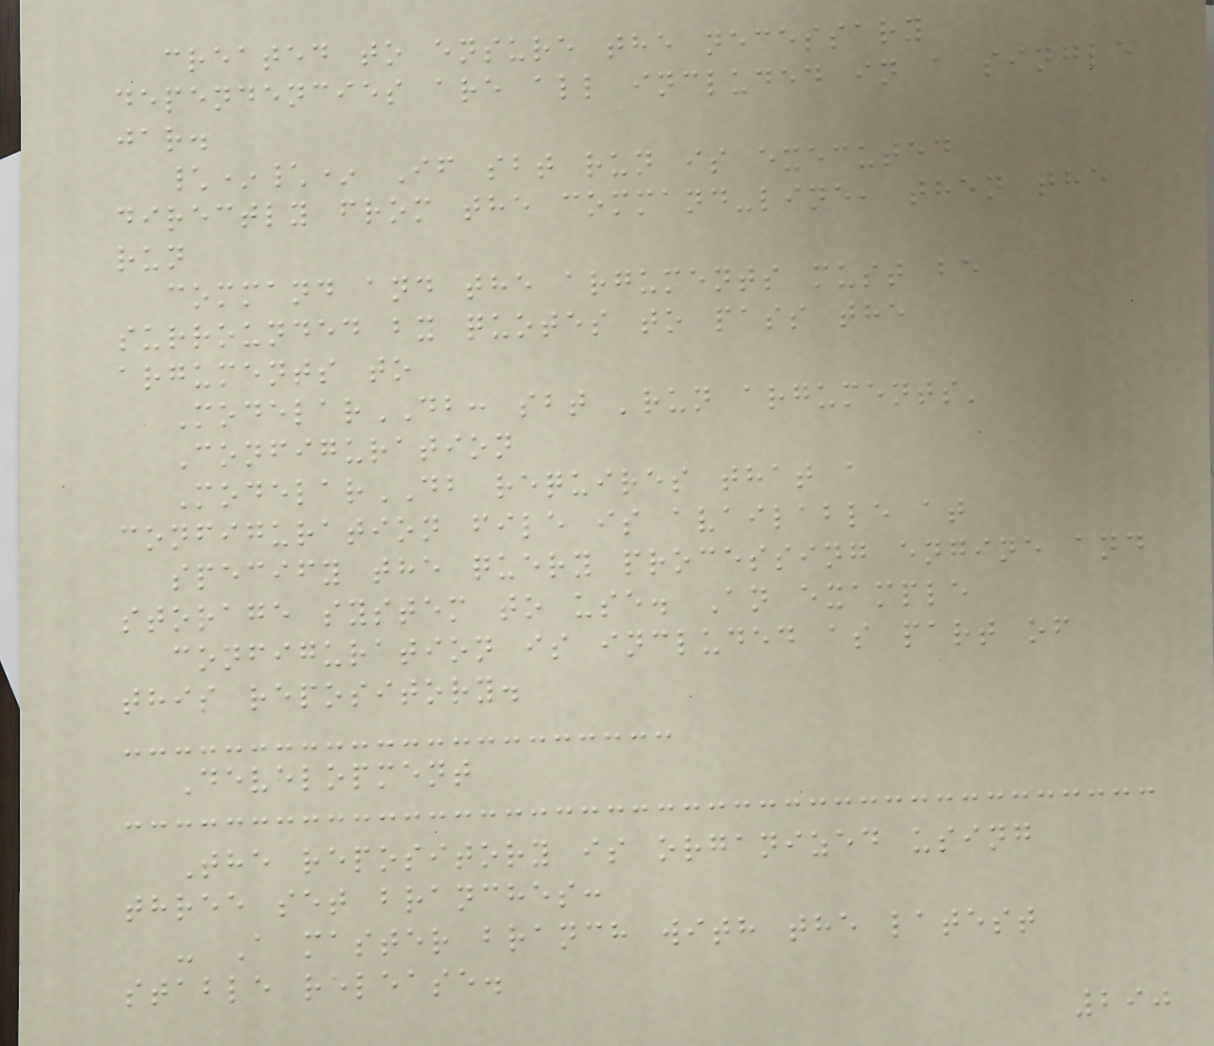created to ensure the necessary
dependencies are all included in a single
jar.
\*\* If sbt run is executed
directly from the command-line, then the
run
command and the arguments must be
surrounded by quotes to pass the
arguments to
ModelarDB: sbt 'run arguments'
Configuration
ModelarDB requires that a
configuration file is available at
specify the query processing engine and
storage system to use. An example
configuration is included as part of
this repository.
Development
The repository is organized using
three set branches:
- A master branch with the latest
stable release.
290
